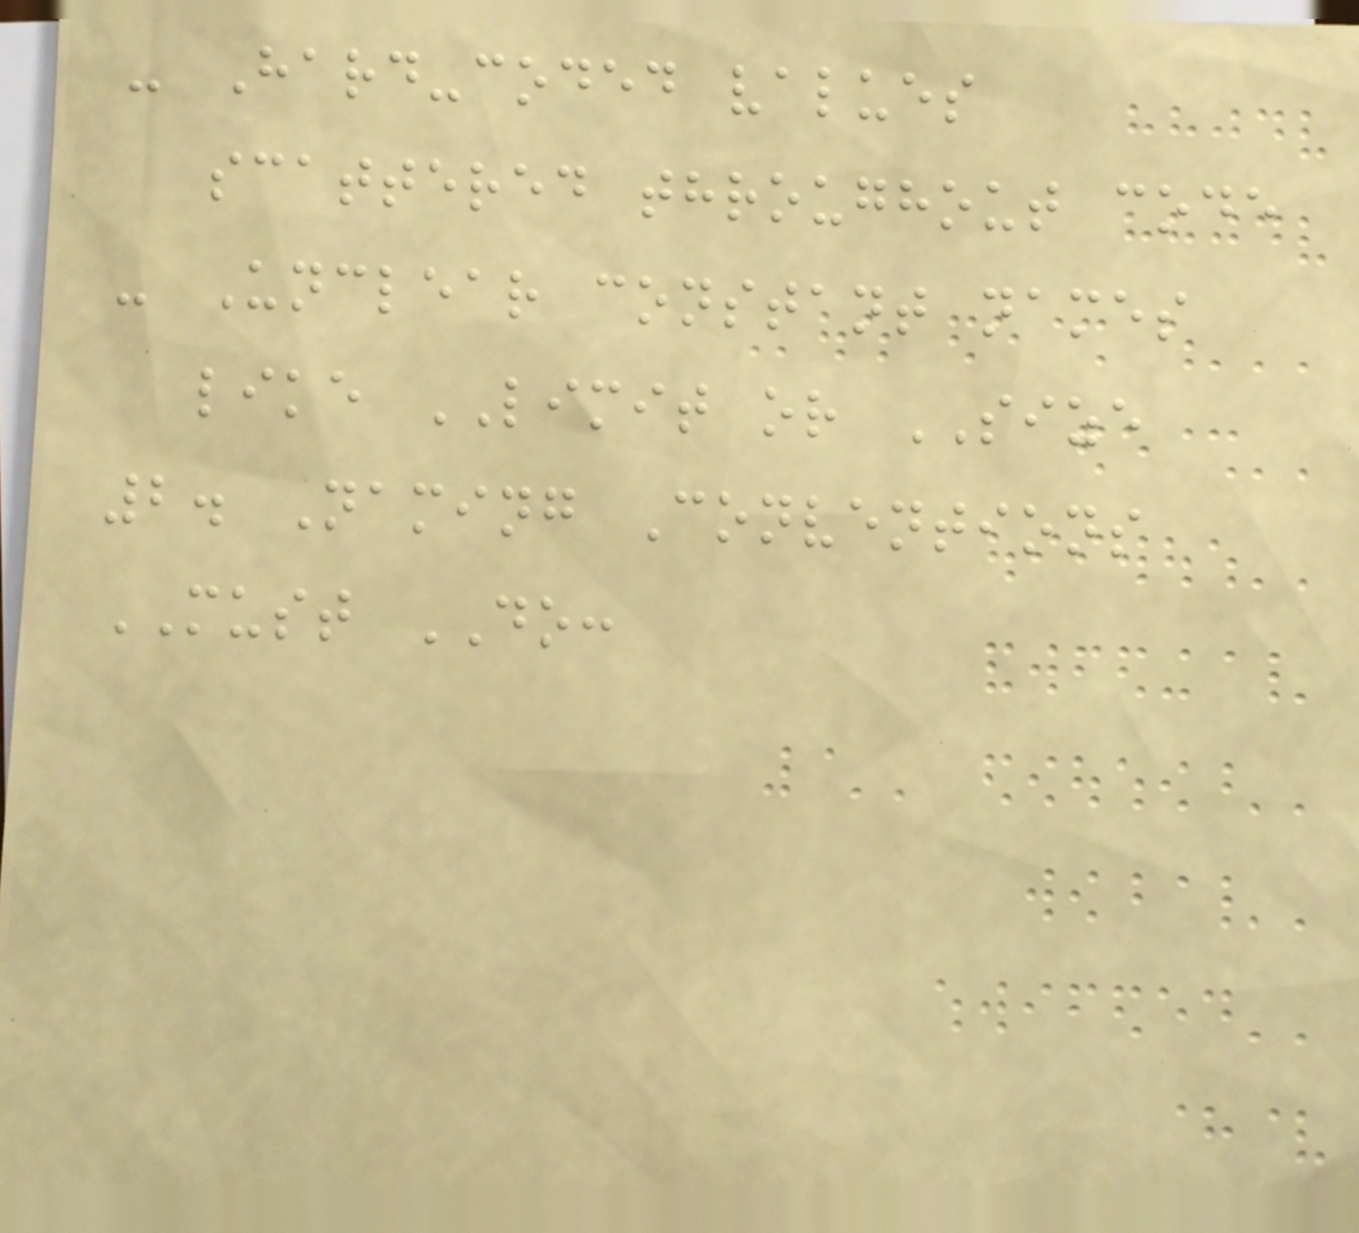- Hard-coded values
scattered throughout code
- Unclear constant names
like LIMIT or SIZE
2. Naming Conventions
MUST DO:
